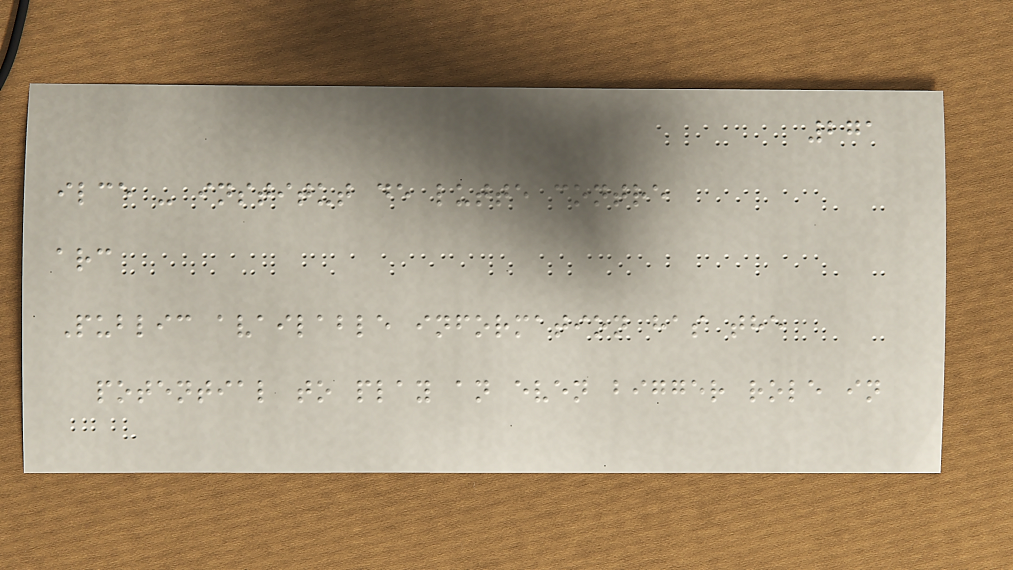271
ilce - institut de lutte contre
arc
Public available information has the
potential to play an even bigger role in
